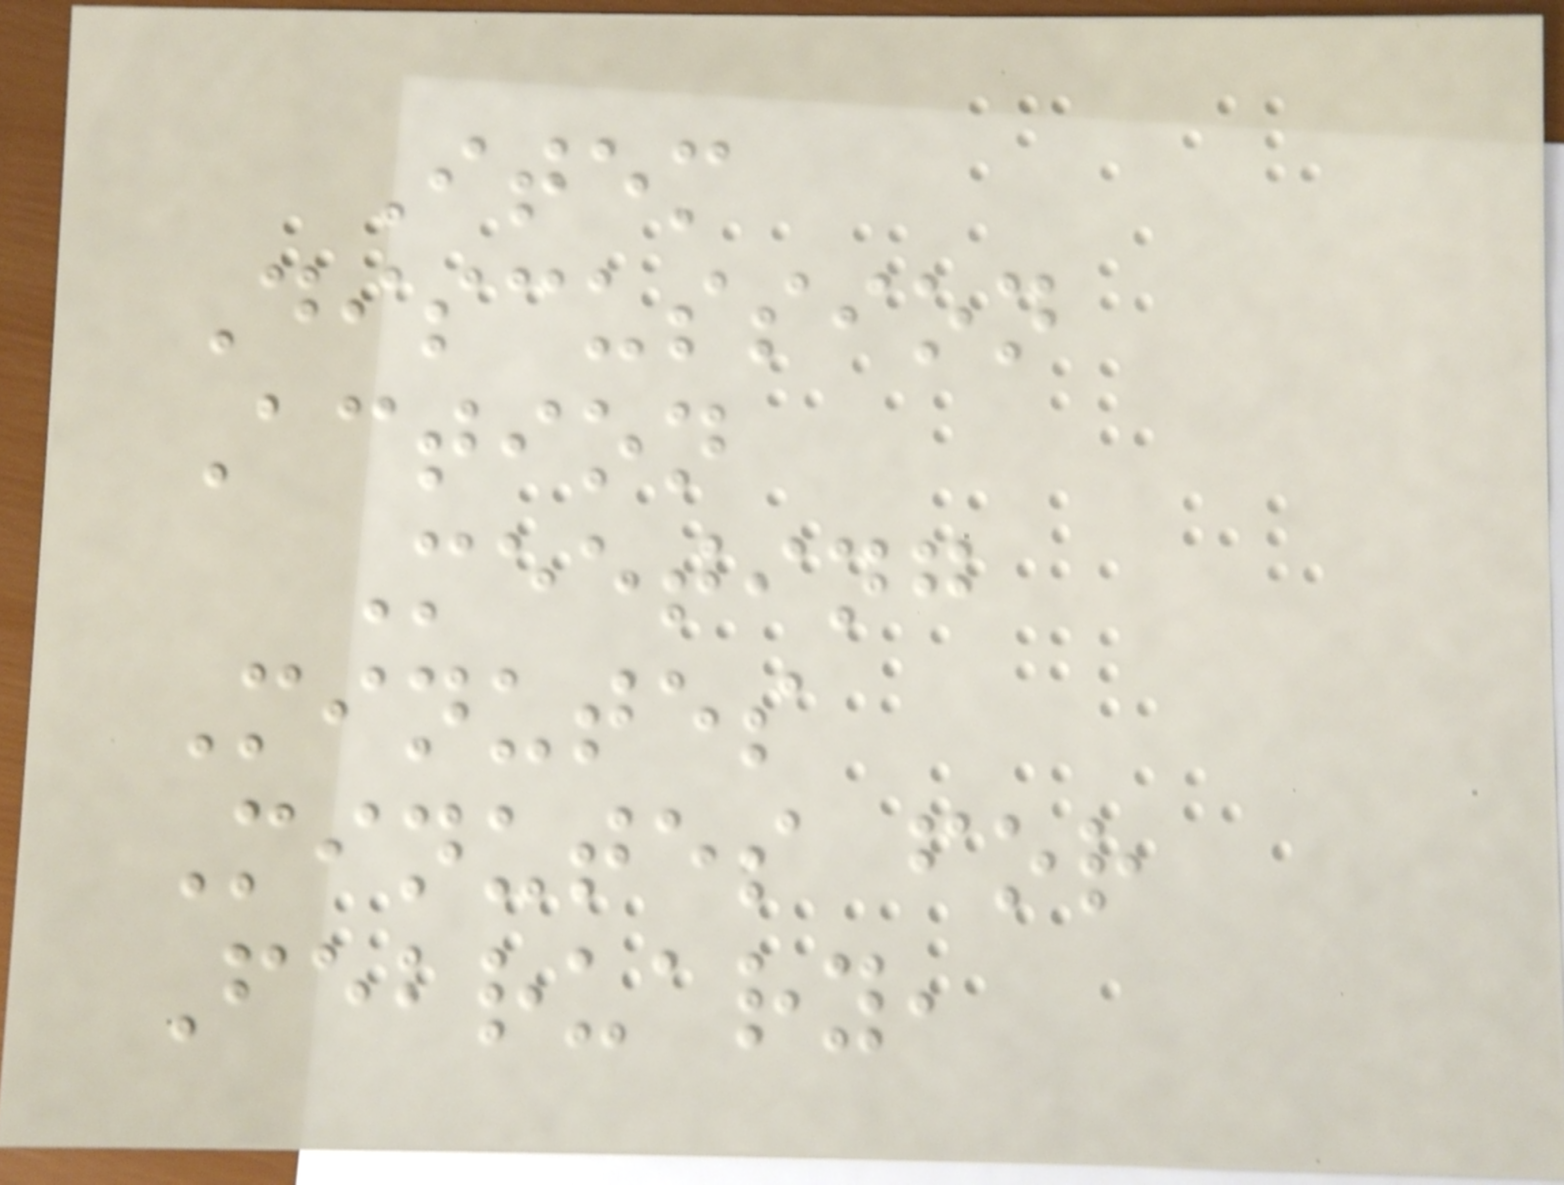Item
Discussion
Action
Meeting
Minutes
Minutes for
February,
